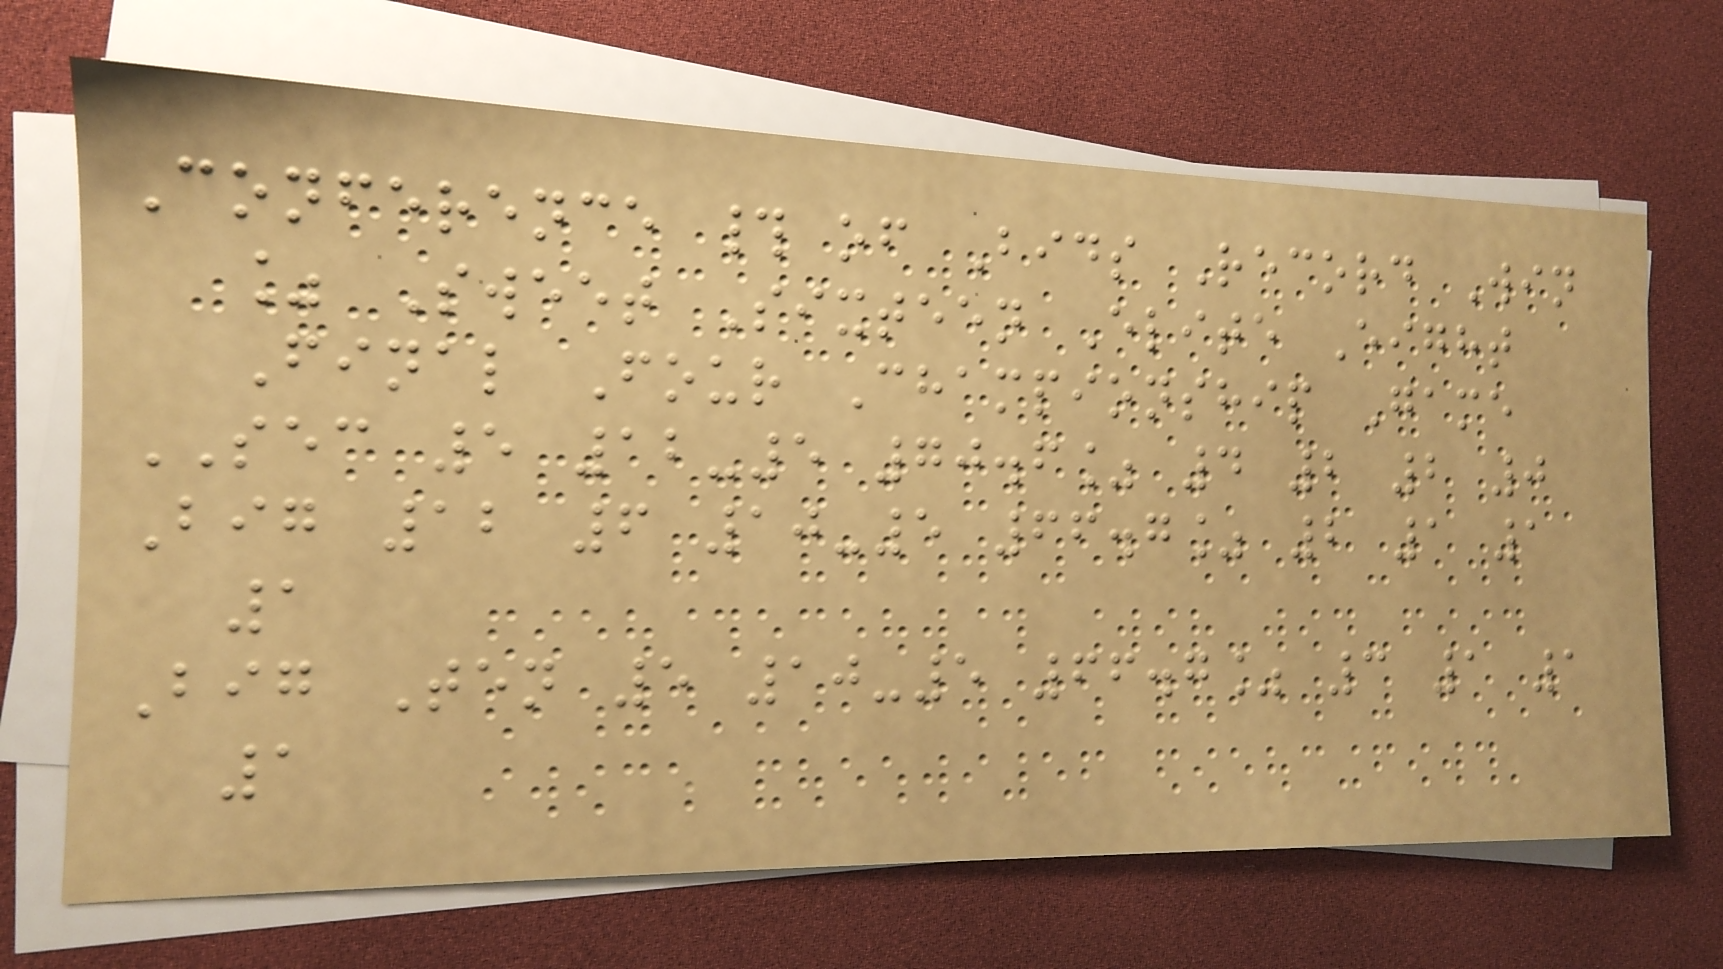Conference # of Bids Record Win
% Sweet Sixteen Elite Eight
Final Four Championship Game
SEC 5 12-5 70.6% 4 2 2 0
Big 12 6 10-5 66.7% 2 1 1
1
Big Ten 5 10-5 66.7% 3 1 1
1
